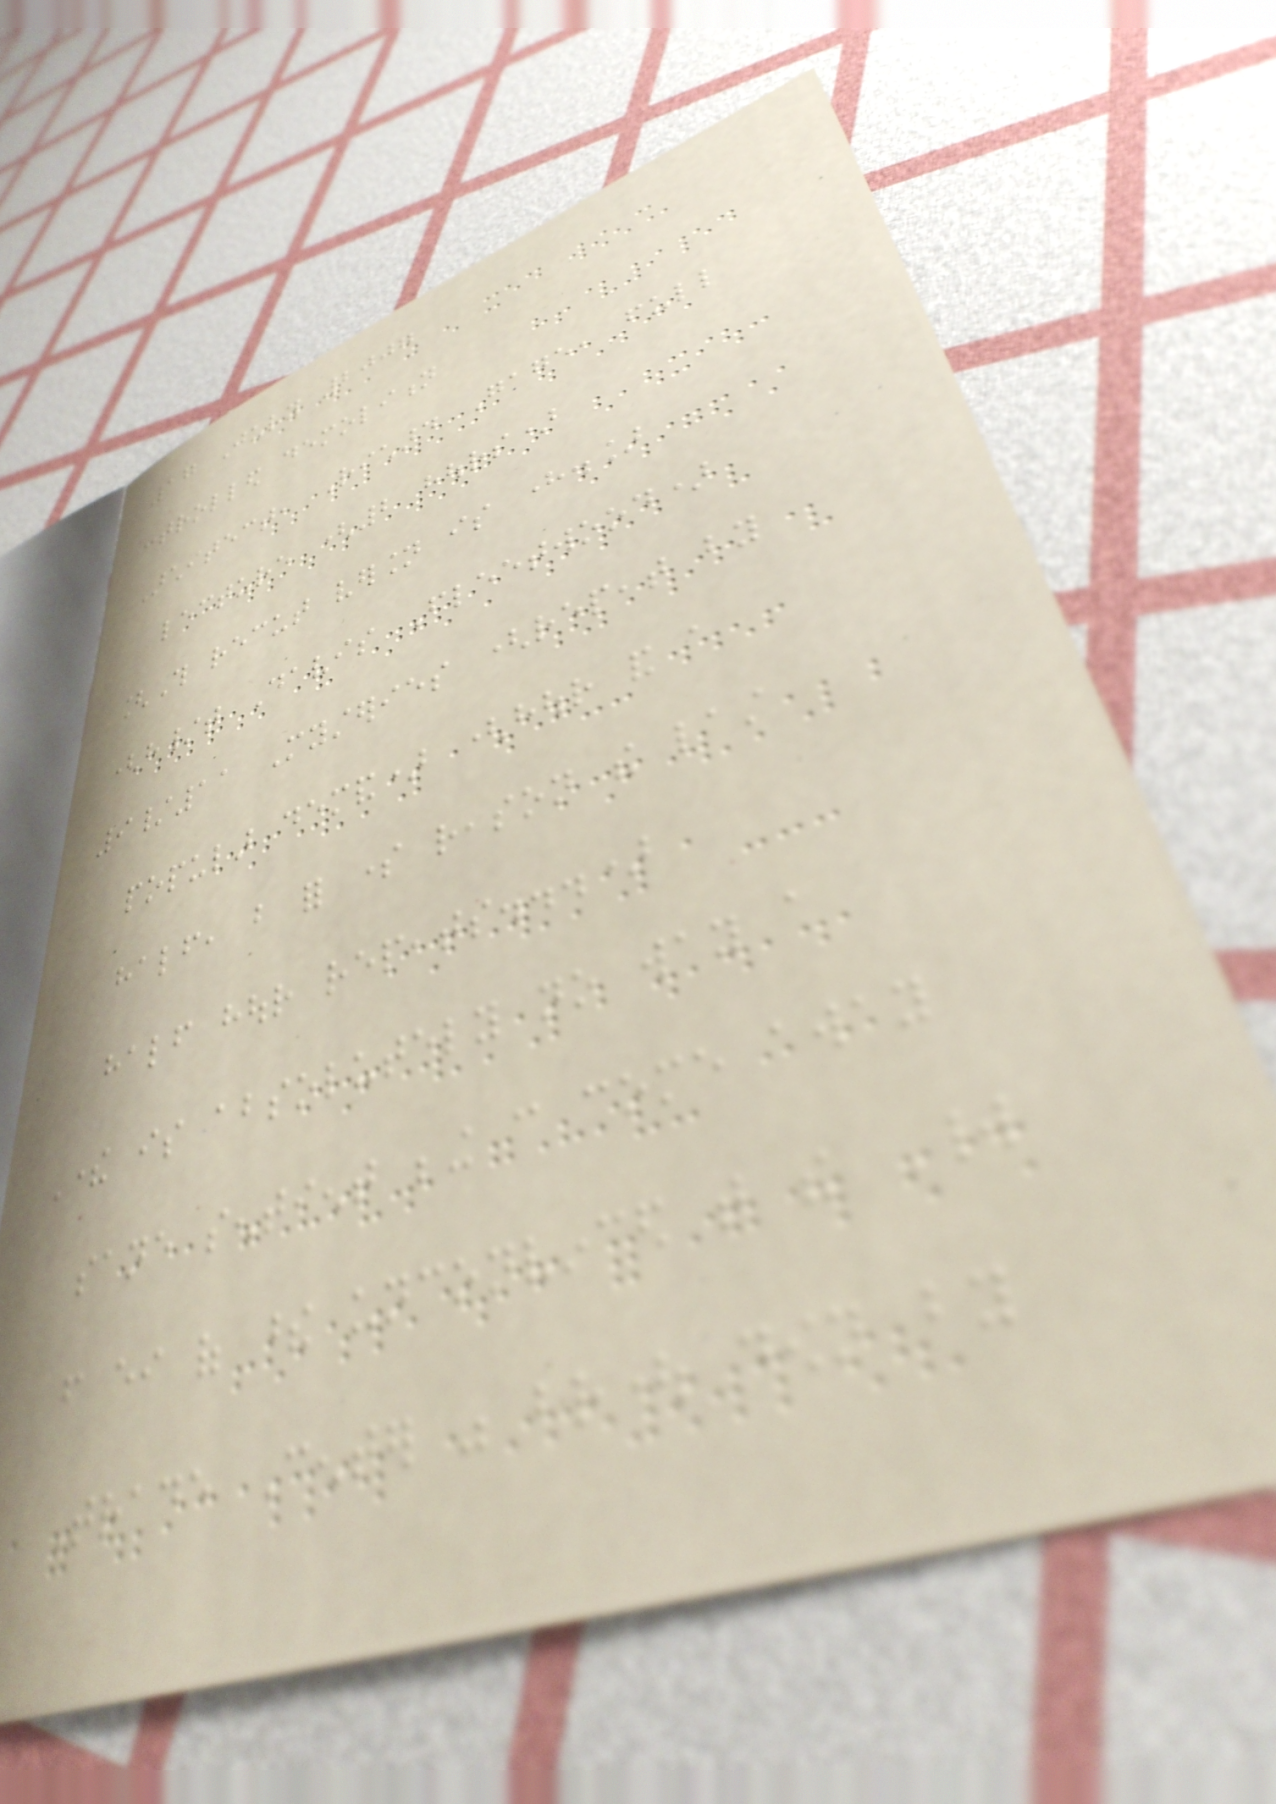17 July 2007
controlled demolition
Architect, Richard Gage, full
lecture (2 hours)
[This recut version is here.]
(h/t Davis Fleetwood)
9/11 Mysteries (repeat by
popular demand) (hour and a
half, but for some reason the last
half hour repeats...)
There is absolutely no way a
sane sentient being can come away
from either of these unconvinced that the World
Trade Center was brought down by
